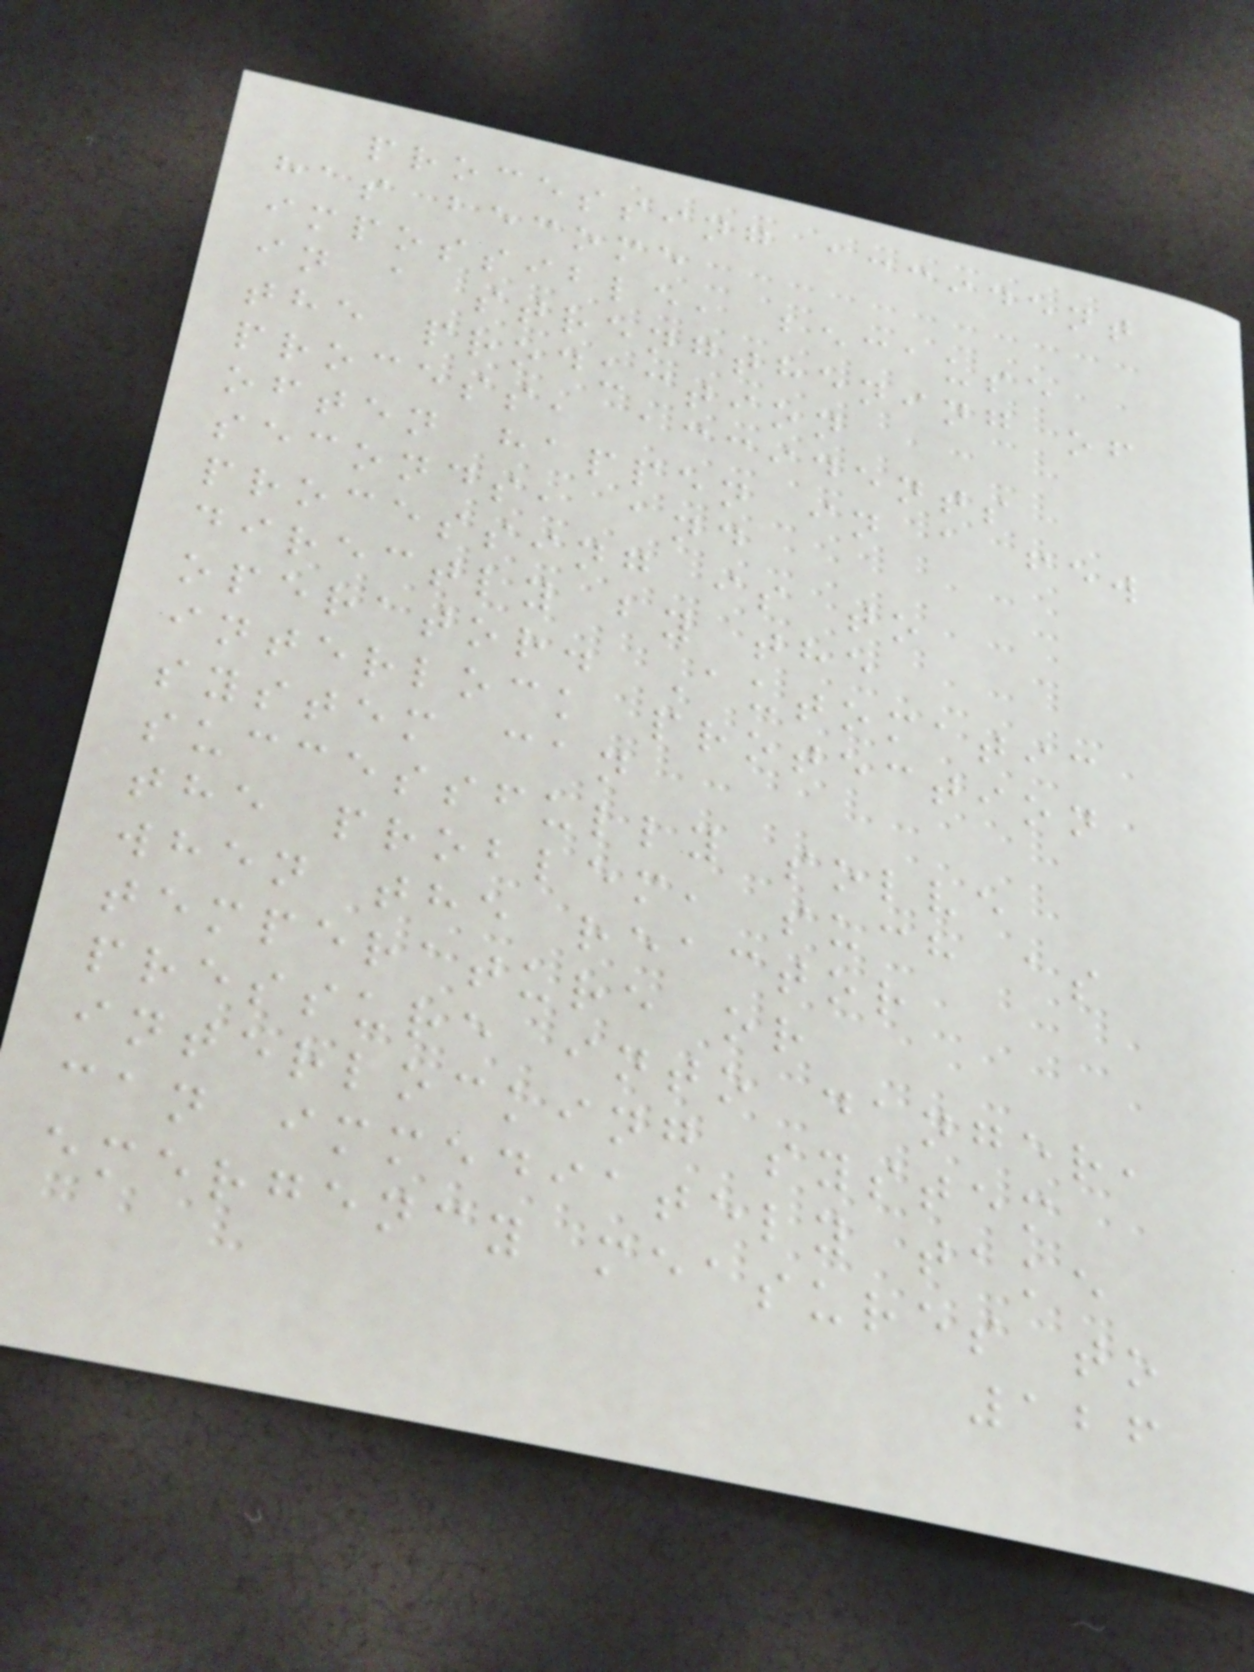processing accident
has become
impossible, because
in a strengthening of
the production
process, accidents
often happen in a few
seconds, and
processing is to
directly by the
operator. Automatic
interlock protection
system can
successfully solve
the problem, such as
when the reactor
temperature or
pressure into danger,
interlocking system
can immediately take
emergency measures to
126
